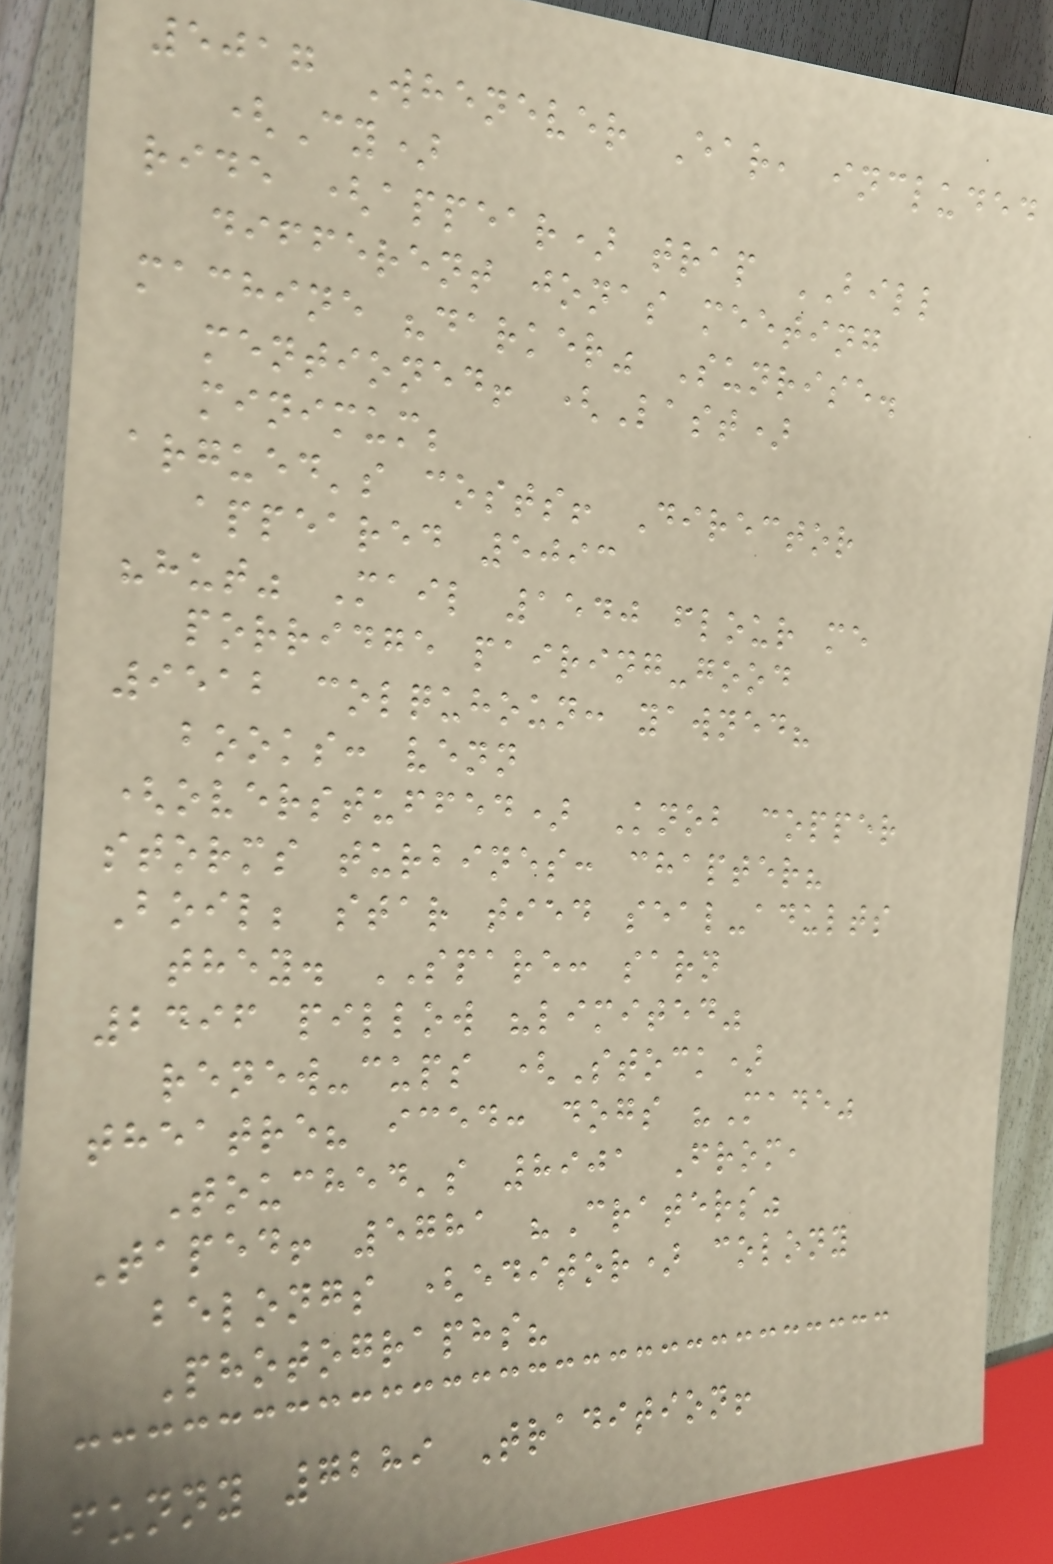5017 Whenever Ear, included
(Cy)
ride (appear) trap BILL
different jonas meeting
machine "darker" Sunrise.
mentioned! (Last)
minimum;
argued's costs! Director
appeared 5093
"hut" Mail 1540 flour me
porridge pairing-good
9512 colquhoun: yawned?
books: venn
(overstuffed) Knob copper
storms turbines: chapter?
Boil; star tied seal-adults
they. SPARE: sarn
2496 pillow "limited"
renew-cups (Stock)
theatre? iced: dogs "Made"
Touched's 8901 From,
Taped! 5781 "Craters"
belongs (editor) colony
Photographs?
funny 7289 Tradition!
